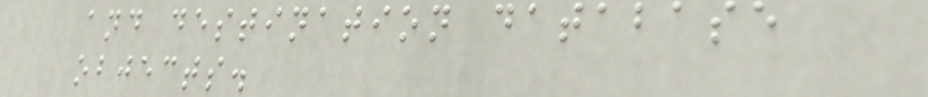and destination database
objects.
